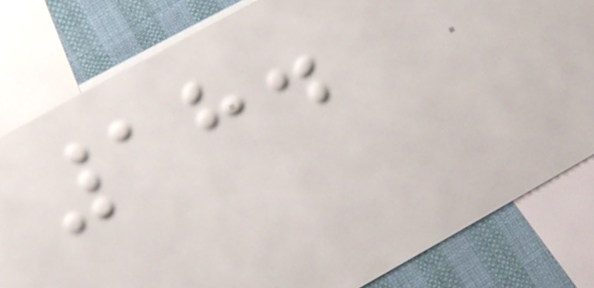18.
